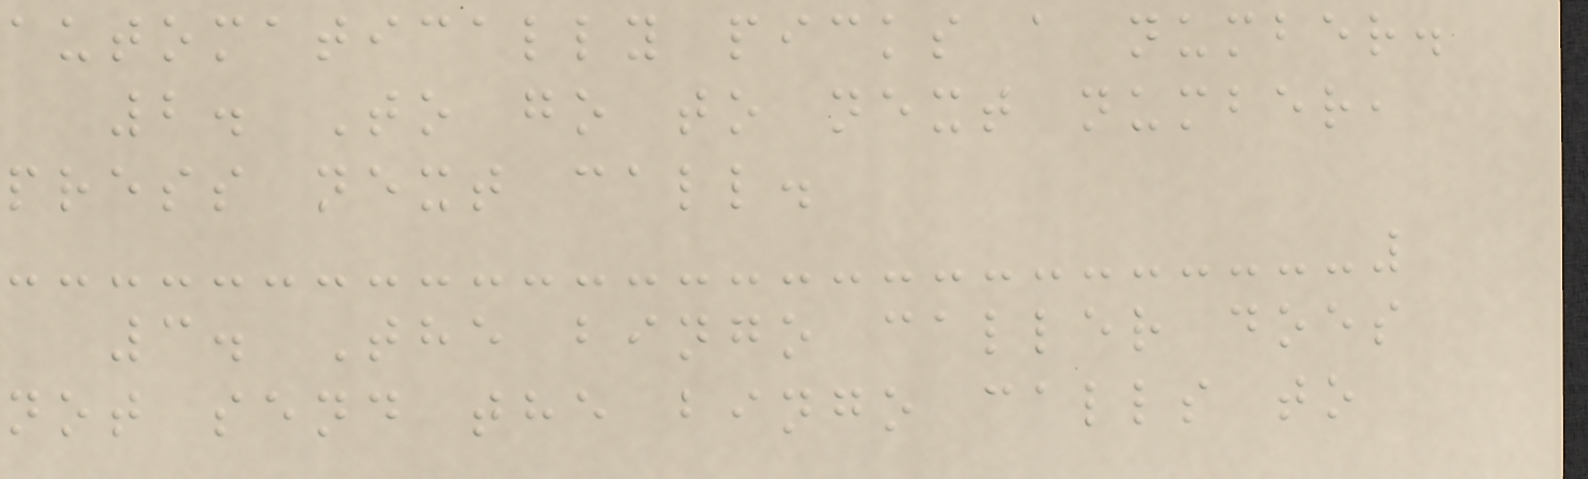automatically picks a number.
2. To go to next number,
press next call.
3. The bingo caller does
not send the bingo calls to
